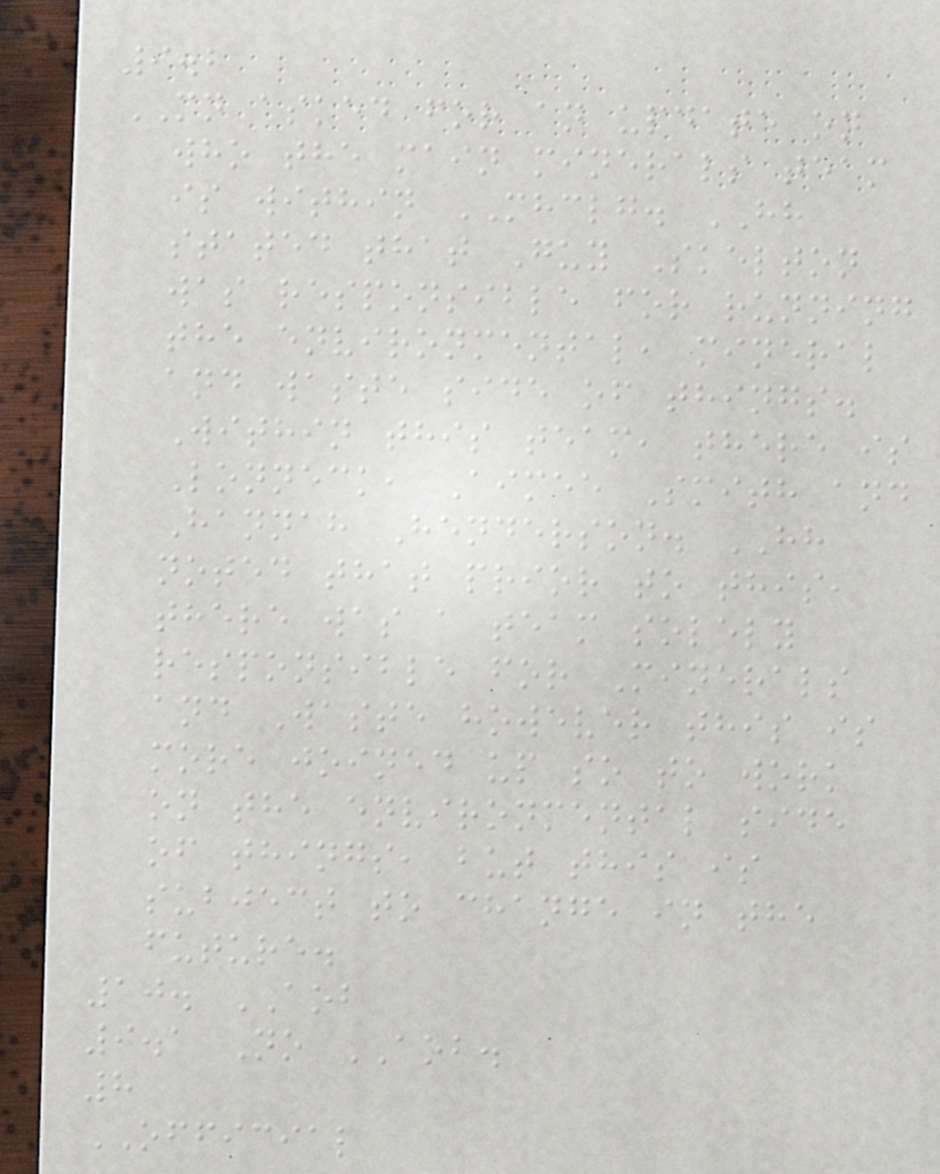9.2
MN asked for an update on
who the main minerals team
is within MHCLG. HH
stated that Guy Skelton
was responsible for running
the environmental, mineral
and waste side of things.
Within this team, there is
Lonneck, Aimee Smith and
Hannah Henderson. HH
noted that prior to this,
there was a team solely
responsible for Minerals
and Waste however this is
more joined up so to work
on the environmental side
of things, but this is
subject to change in the
future.
10. AOB
9.1 No AOB.
8
OFFICIAL
